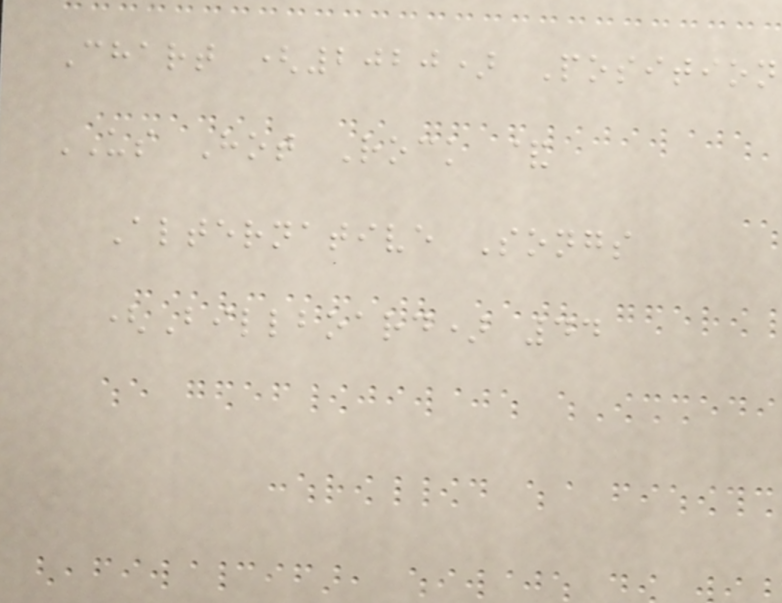Chart (2020) Position
US Hot Rock &
Alternative Songs
(Billboard) 44
